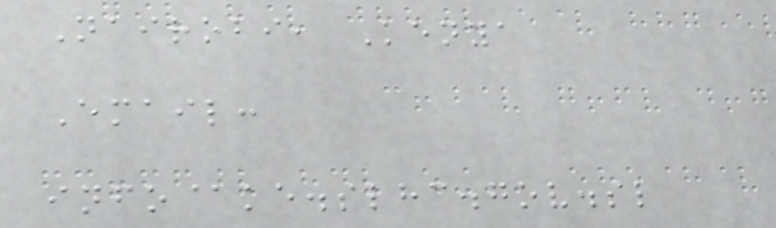Nairobi, Kenya
Email:
info@ke.slhc.gov.sl
